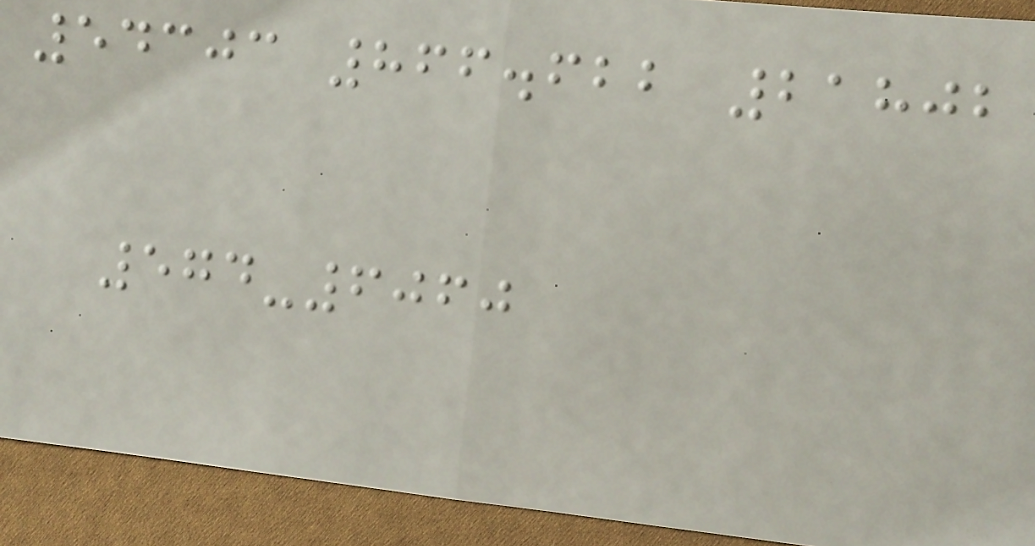54303 866.622 21802
574-6060
